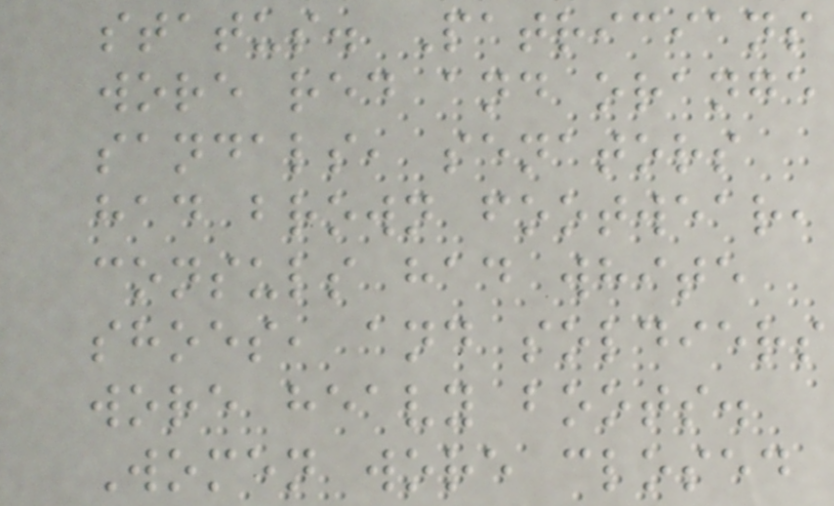status. Patricians
wore red and orange
sandals, senators
had brown footwear,
consuls had white
shoes, and soldiers
wore heavy boots.
Women wore closed
